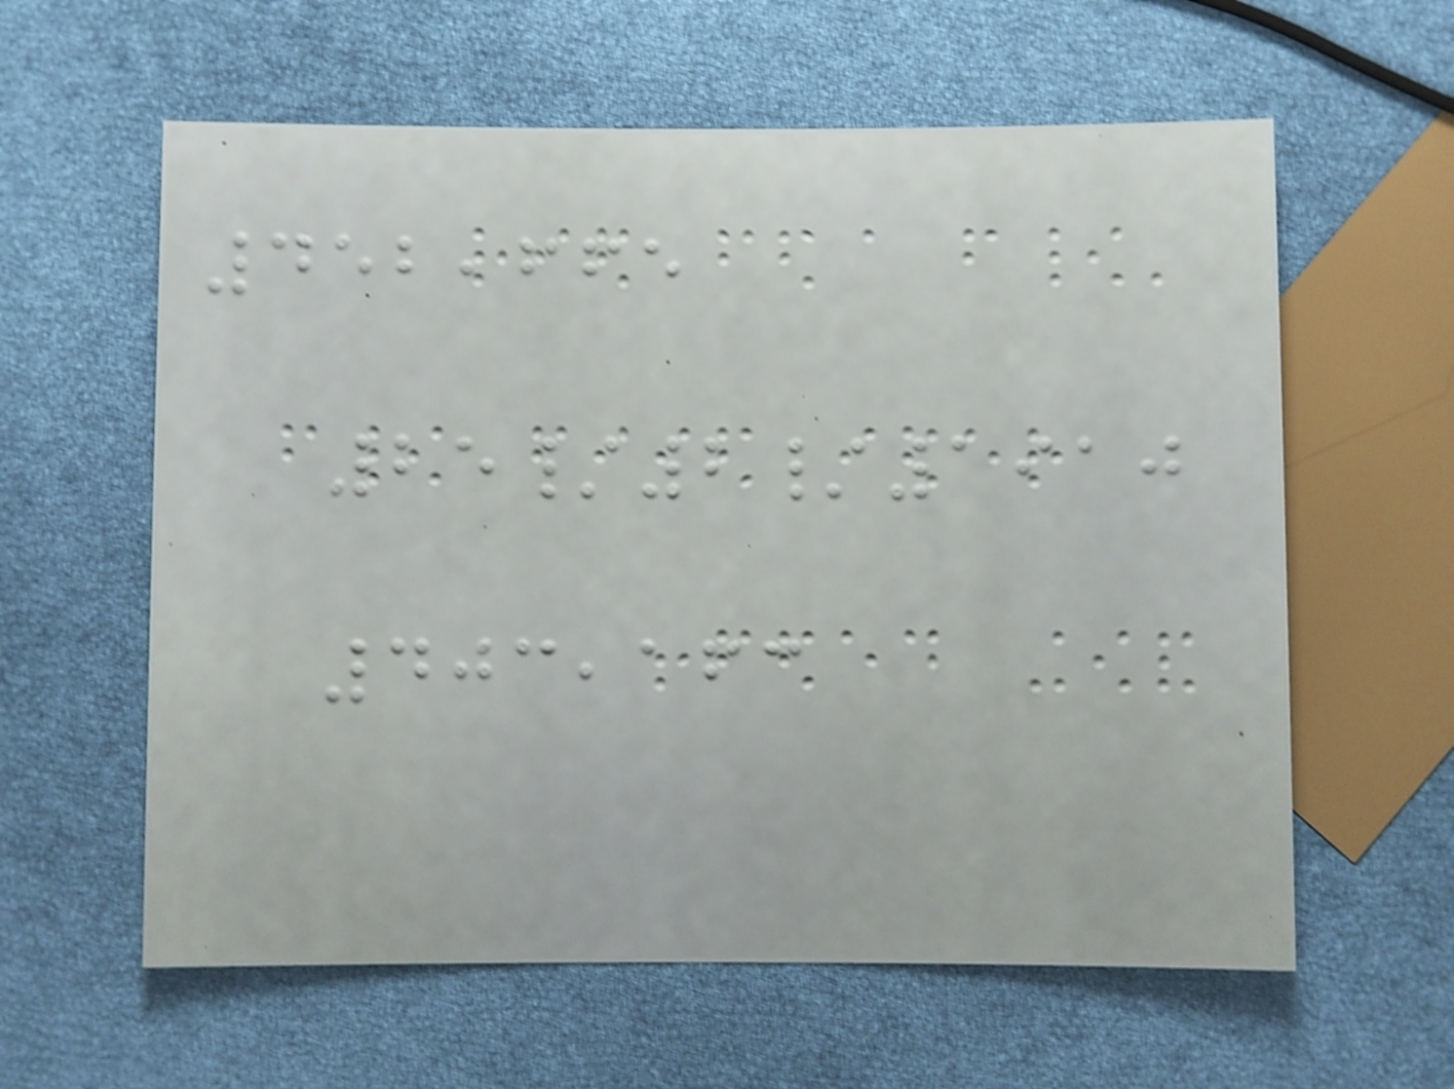452,665
25/2/1910
403,163
